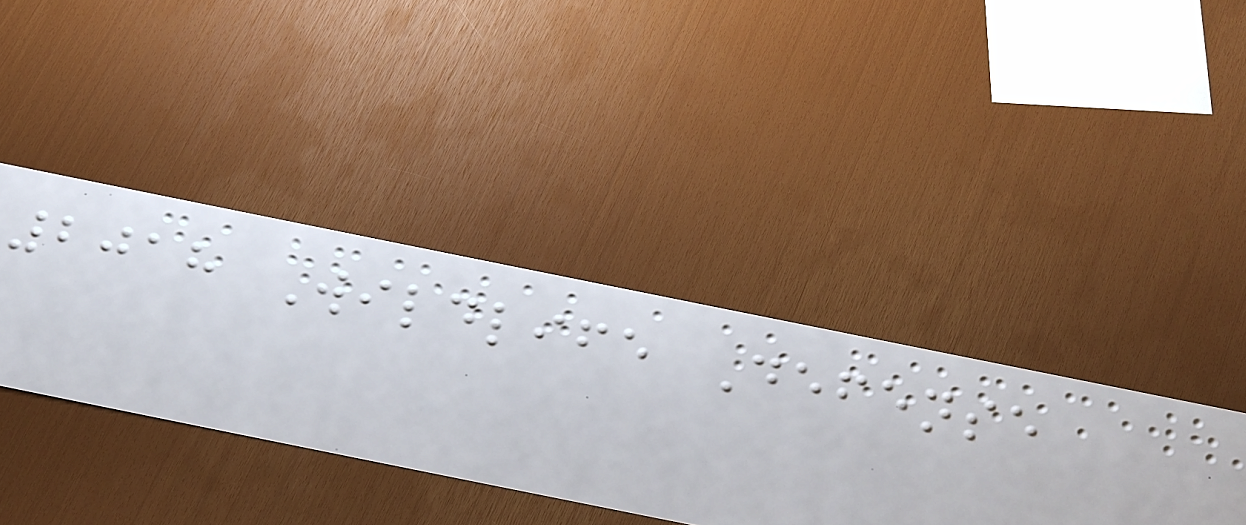2018 Wildlife Defense
